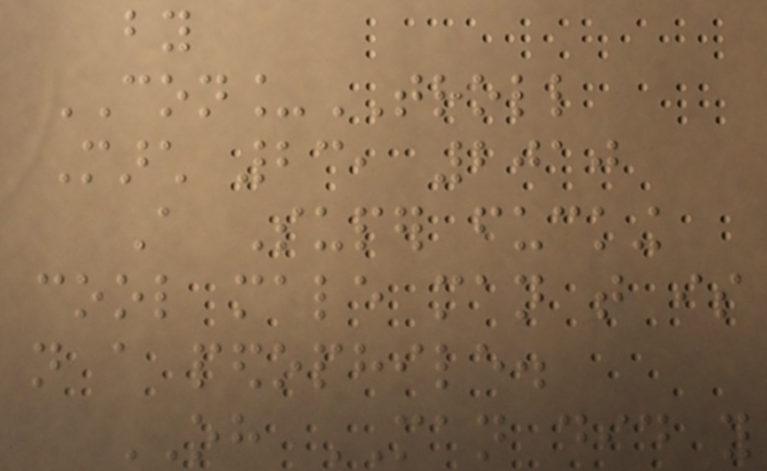by
CON_TROLL
March 23, 2010
A Super fucking
cool male man that is
not a pedophile.
OH MAN did you
